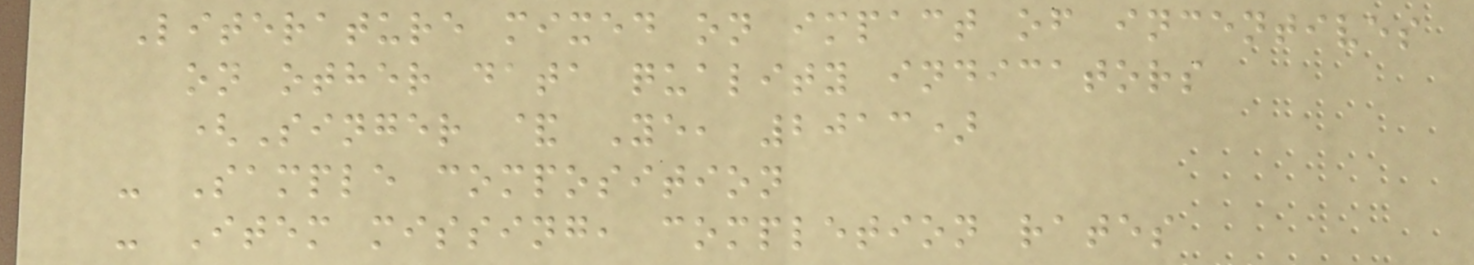Literature mixed on impact of incentives
on other data quality indicators
(Singer & Ye, 2013)
- Sample composition
- Item missing, completion rates
